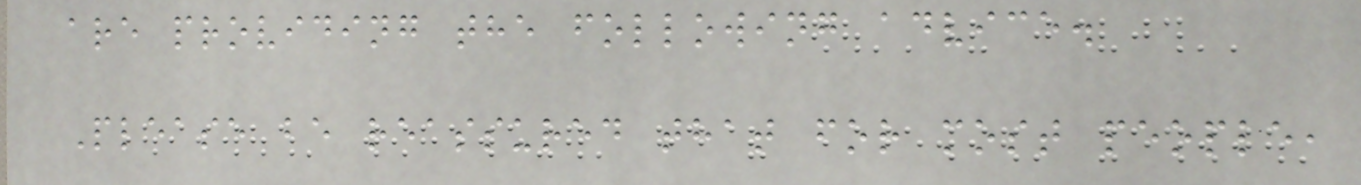are providing the following advice.
Please be reassured that for most people,
